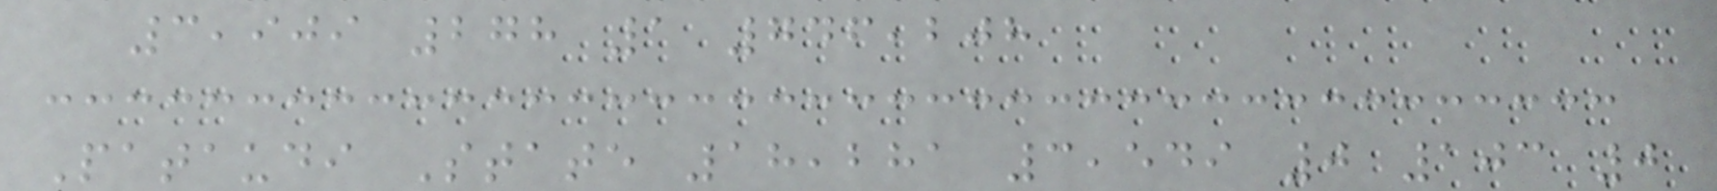3,909 278 1 746,208
Pataudi State 18,281 3,549 0 103 0
